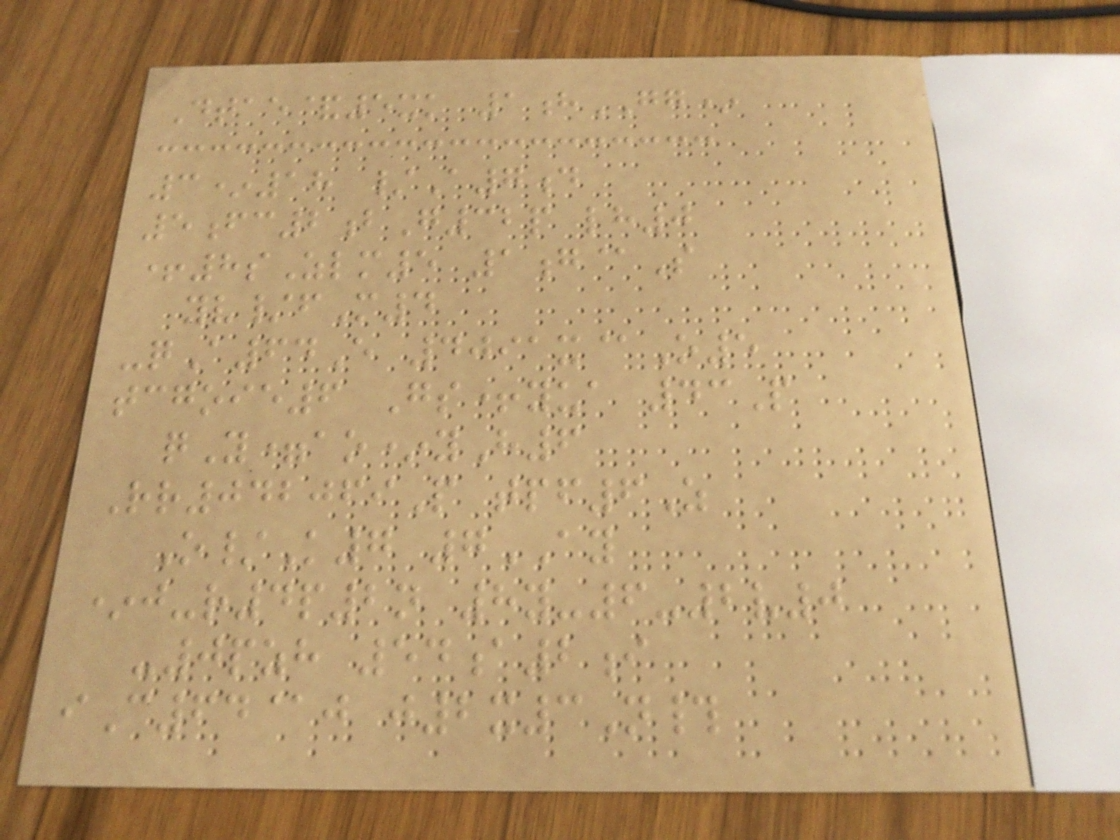Dtae&5xk 1hGG*
3*18 /A7d
5fc2bG32p lh0
+8sZlm5 1g@S
yv/fM4
-qA64E 4091x@O5
tcgoie6 Gs+yua 43P
qY=ao*yH6
Rr042069P tpf6Z
O/K7 7AY
*j-r4p2n 8y-6-2v0
-0pzh 54a2i
iC64@j j2x3N#
